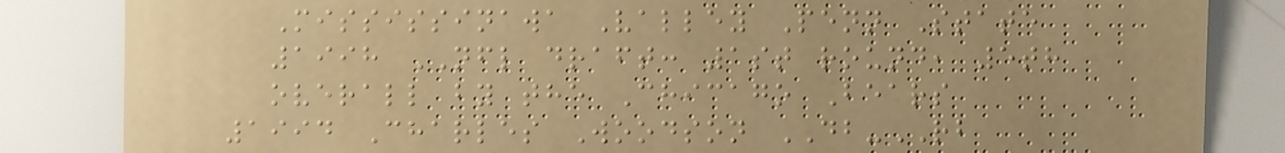Mississinawa Valley Penn State
1998 NFL draft: 1st round, 5th
overall by the Chicago Bears
1994 Charles Woodson DB-RB
